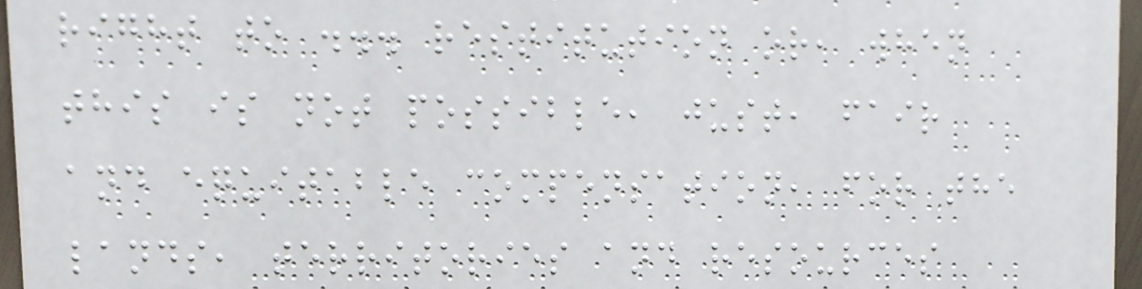right to ... restitution or, when
this is not possible, just, fair
and equitable compensation, for the
lands, territories and resources
